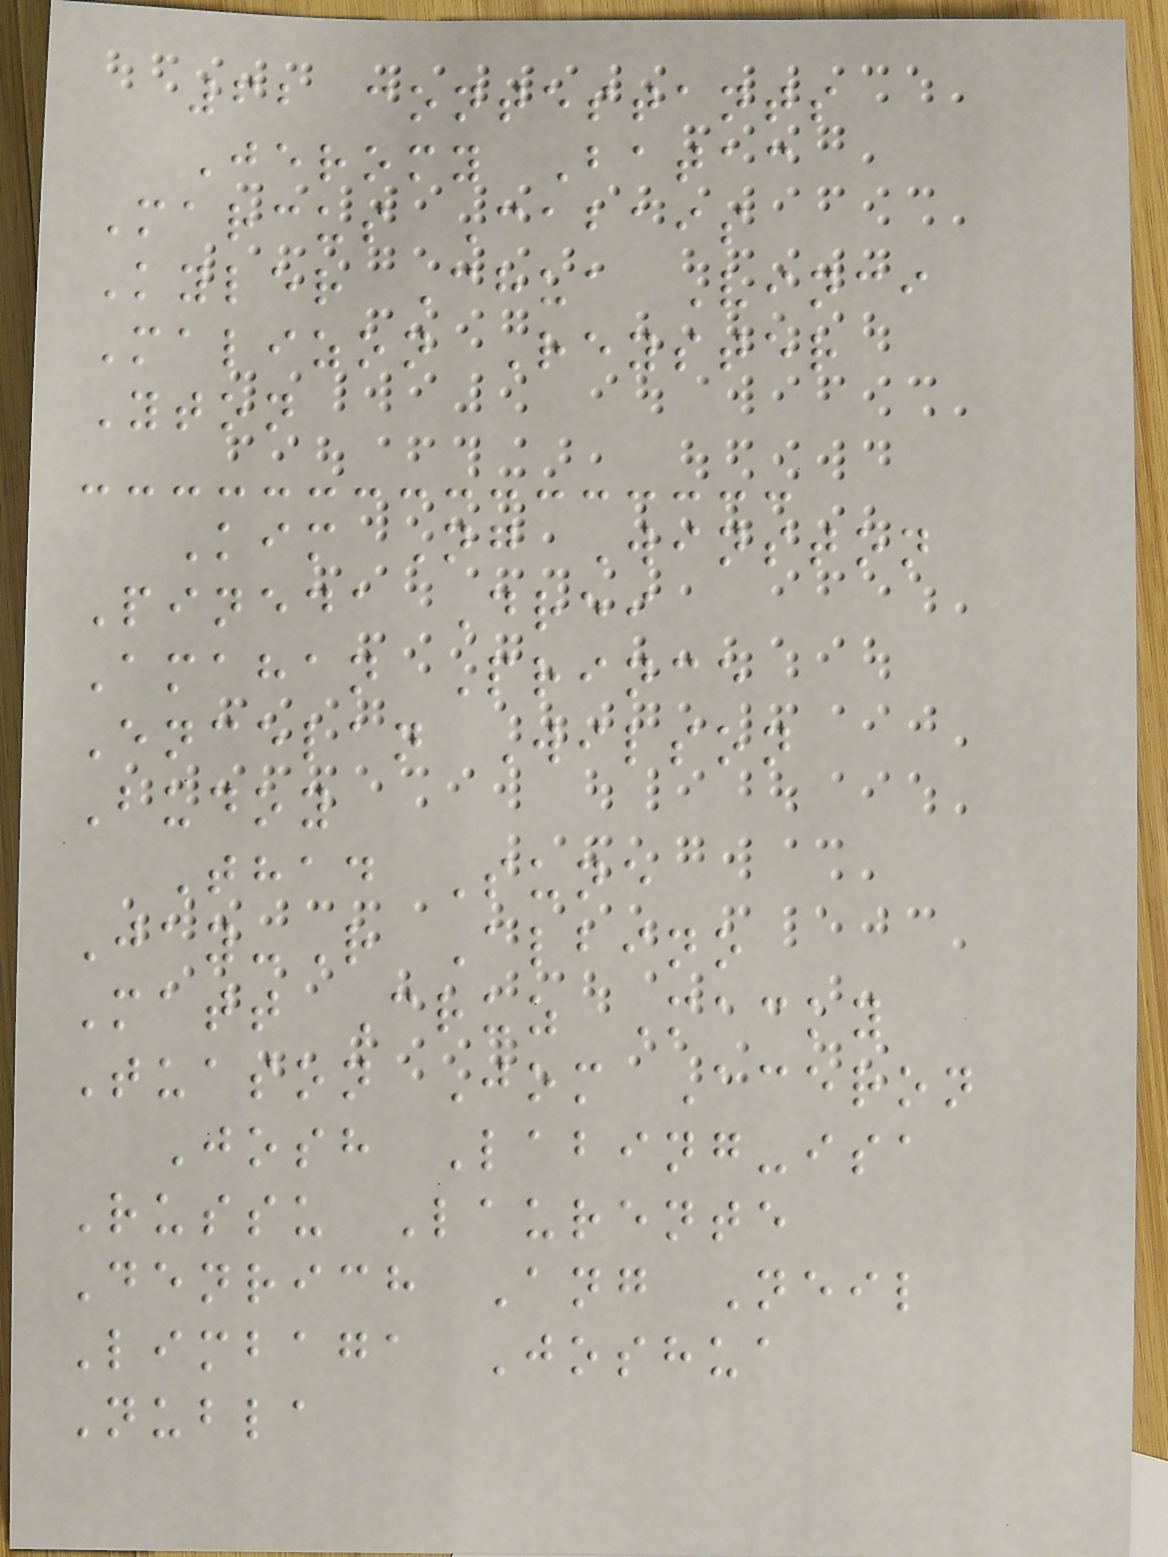62 contestants
Jeromy Batac
Marcus Cabais
Kyler Chua Vinci
Malizon Reyster
Yton
Kim Ng Winston
Pineda Drei
Amahan Prince
Encelan Wilson
Budoy
Thad Sune
Jay-R Albino
Matt Cruz Macky
Tuason Jom Aceron
Josh Labing-isa
Russu Laurente
Denrich Ang Neil
Limbaga Joshua
Nubla
